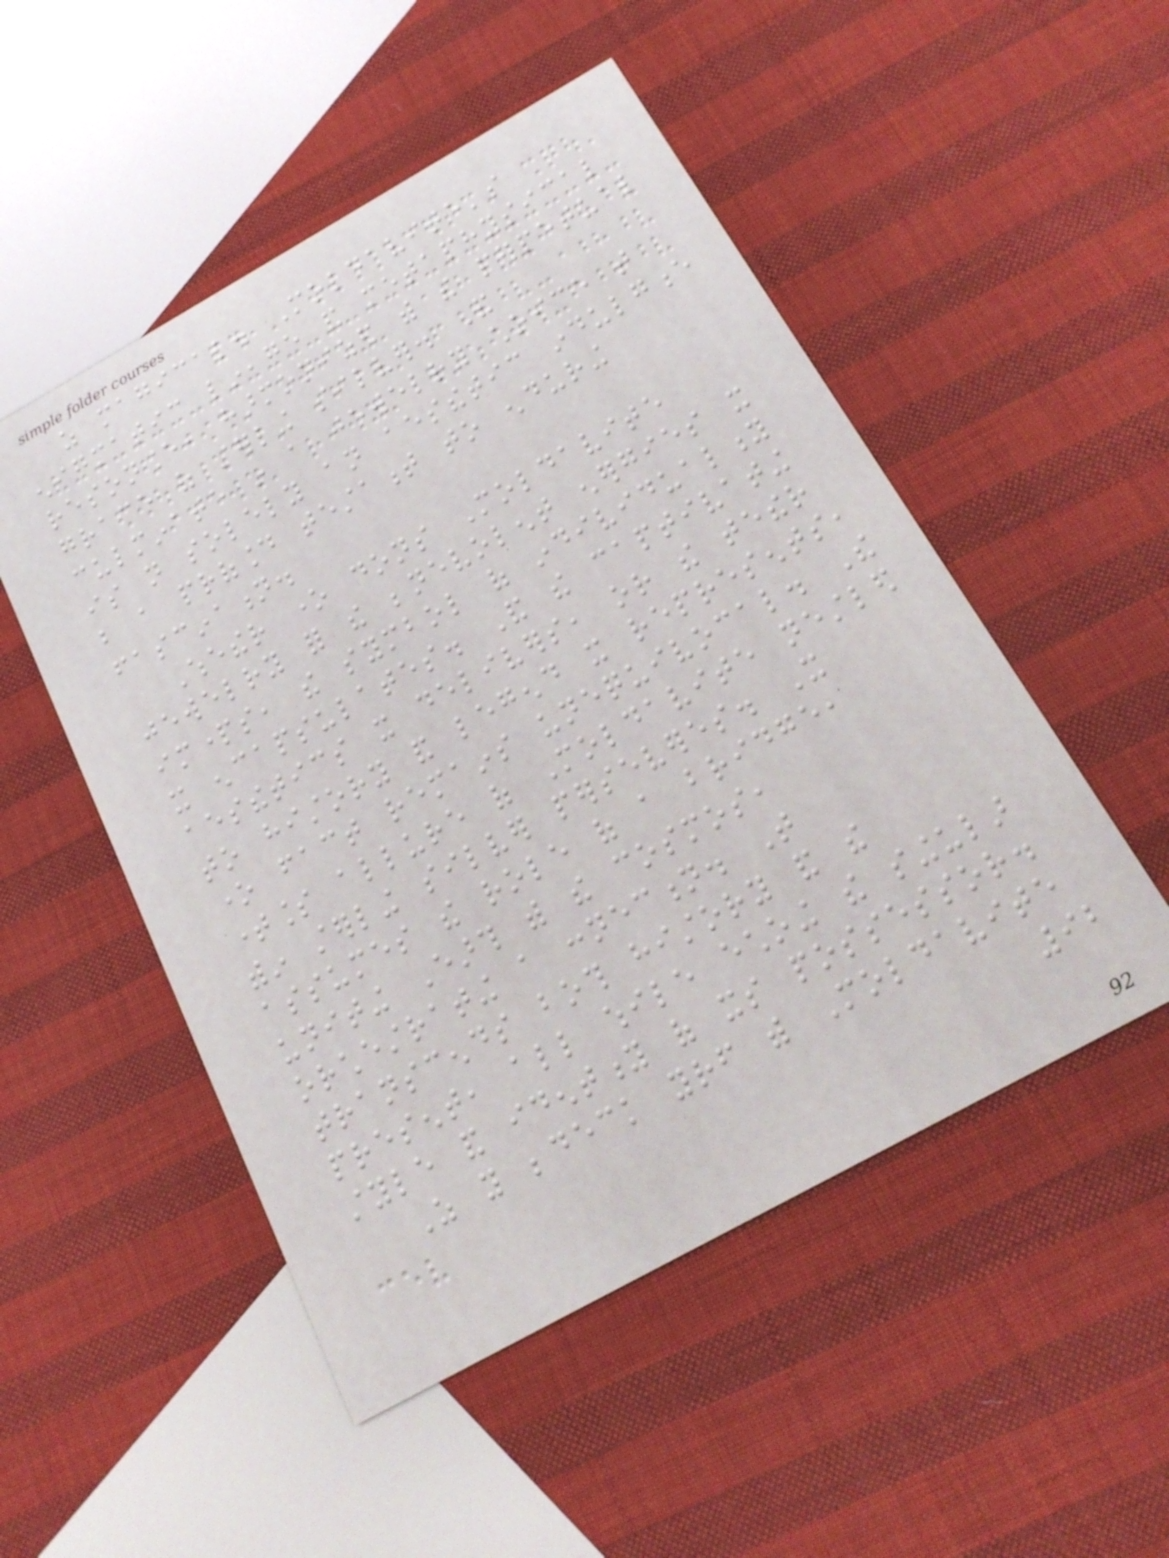as magical. Moldavite's
enigmatic lineage and metaphysical
resonance, harmonized with the perpetual
grace of sterling silver. And
culminate in a jewelry choice that
is not solely an aesthetic indulgence
but a profound testament to enduring
fascination.
Whether one dons Moldavite
jewelry for the benevolent energies it
imparts, the symbol of individuality
it encapsulates. And the captivating
aesthetics it delivers, or the tether
to history and legend it represents,
one fact remains unequivocal. The
timeless allure of Moldavite nestled
within sterling silver perseveres. It
assumes the role of a bridge,
uniting Earth with the cosmos,
orchestrating a connection. That
transcends both history and the
present, all while echoing the singular
style and identity of its possessor.
As you bedeck yourself with Moldavite
92
